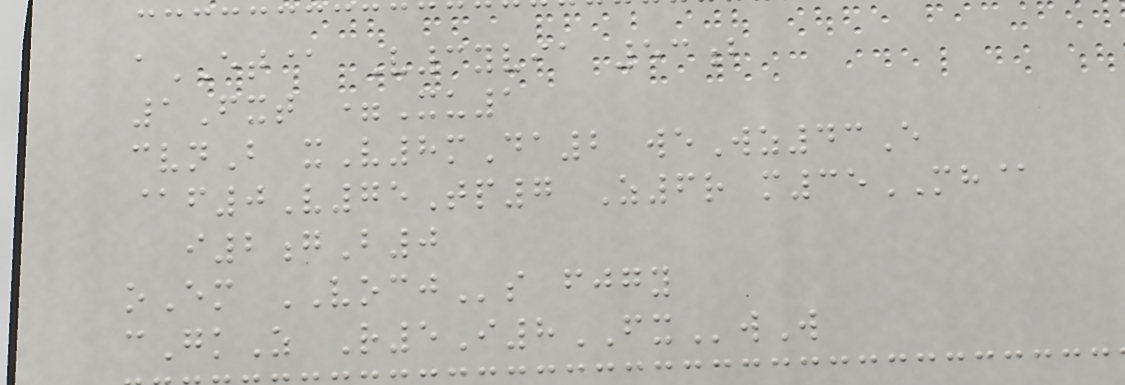aET@ V3yvia 53b
1Fxt =Xu1
cvnB xV8mDa2 weWz43E
@f0V75Tp7 Z6r m35MH@
i2gB0
oEm VOCJs fjgy
cGkZ R5I8FXwW
